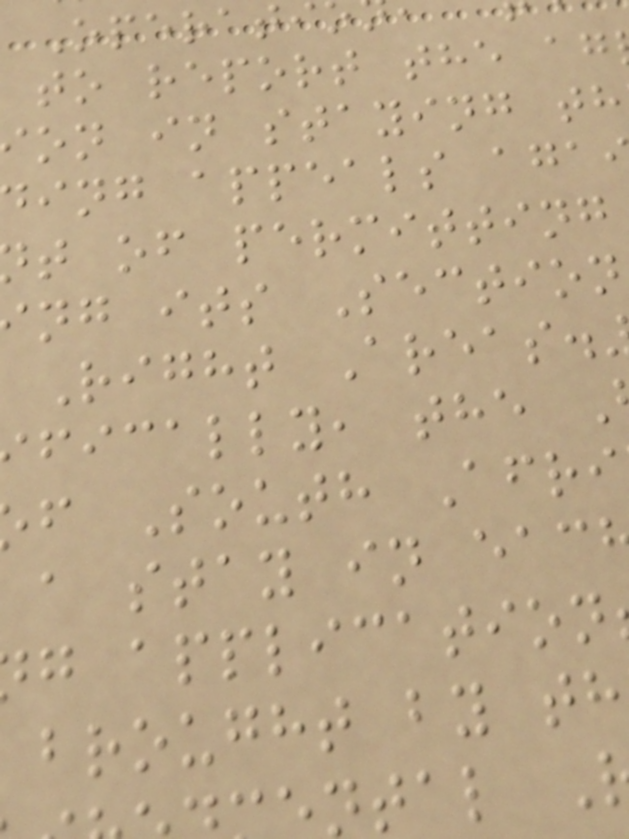Operat
to report the ag
on in staying th
ing appeals aga
t of permitting
ng its Section
Right Areas.
fically, the
f South Afri
a stay in eac
g application
brought by th
